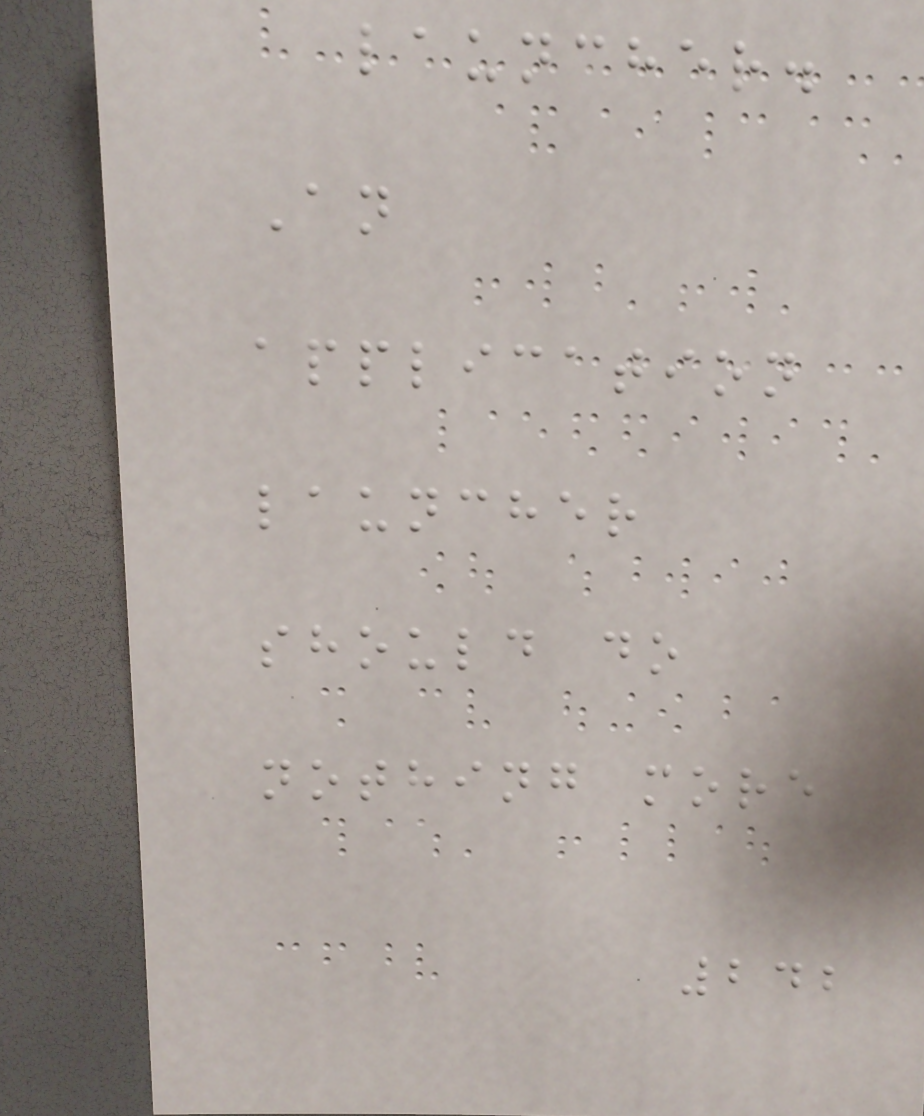launcher.
An
application
launcher
should do
nothing more
242
